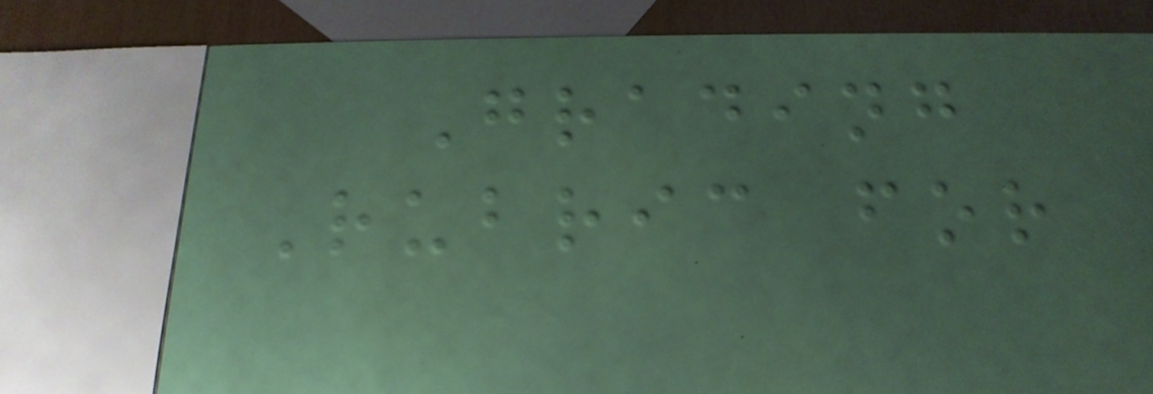Grading
Rubric for
